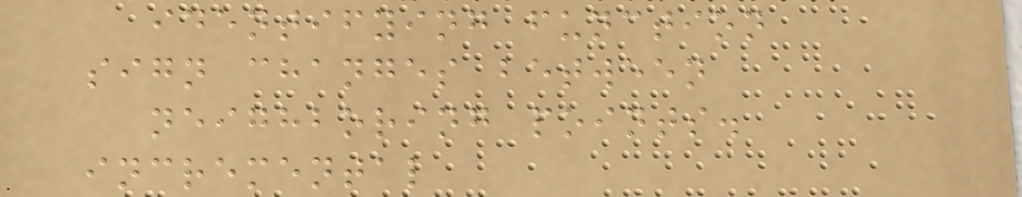identifying function
sign changes between
neighboring points.
incremental
